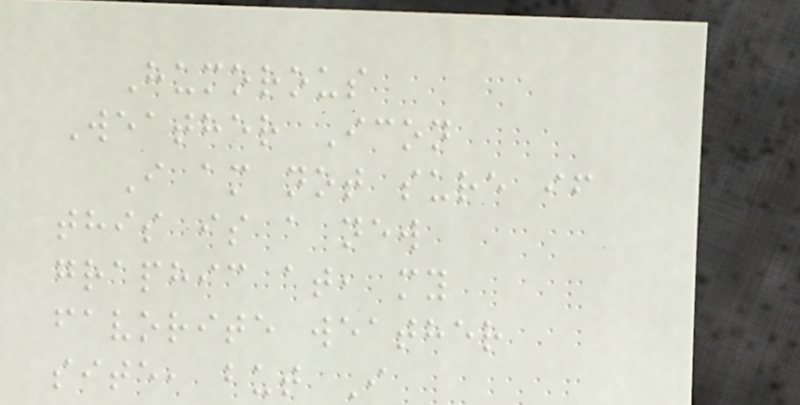Humorous
Weather Icon
I am not sure if
this is a new
graphic at, my
favorite weather
site, but I
